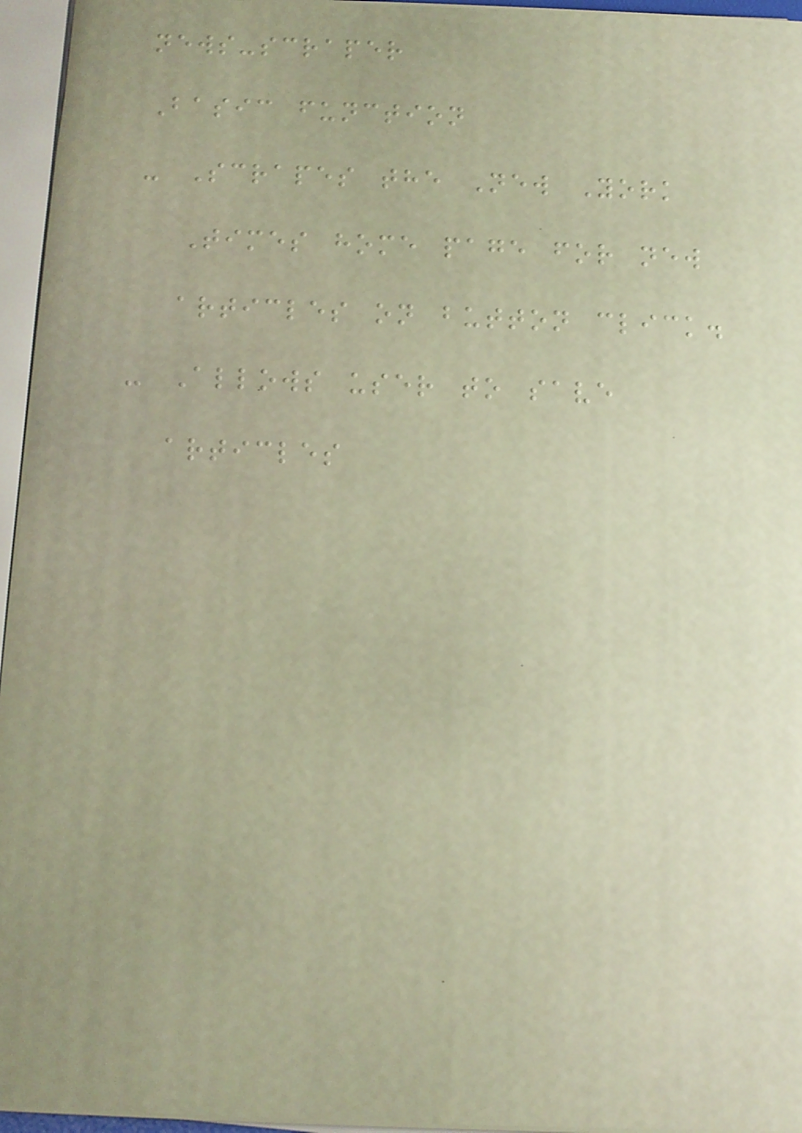news-scraper
Basic function
- Scrapes the New York
Times home page for new
articles on button click.
- Allows user to save
articles
